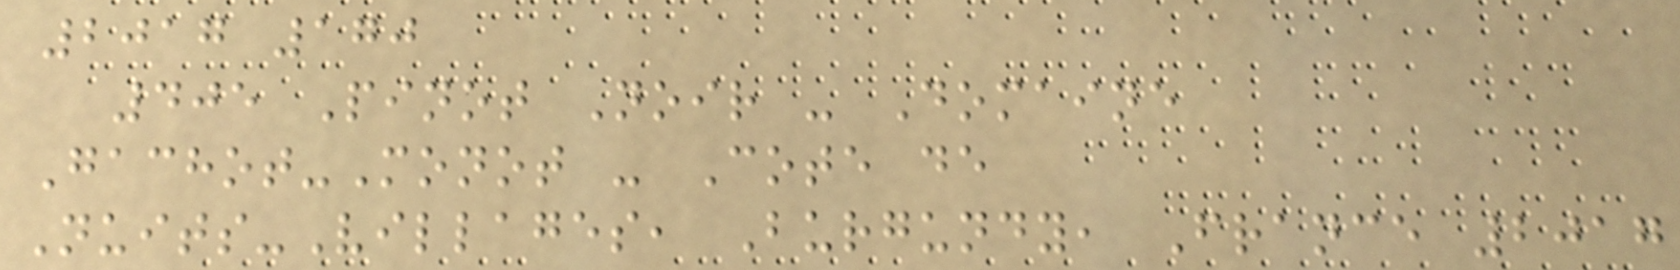2017 170
405 Pinot Noir - Domaine
Gachot-Monot - Cote de
Nuits-Villages, Burgundy, France 2017
